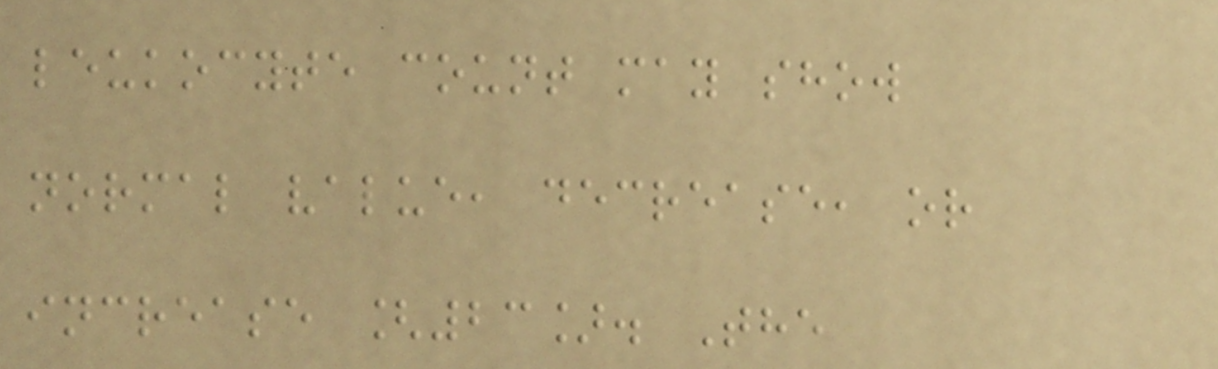leukocyte count may show
normal value, decrease, or
increase [23]. The
